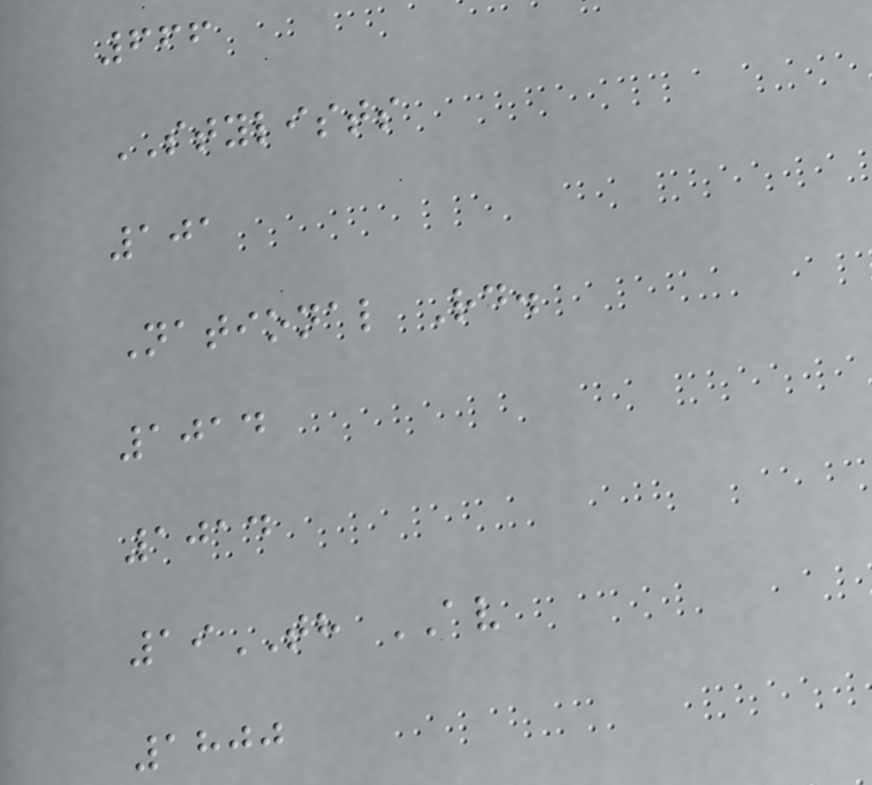666
STYLISTS
101
National Rd.
1014
1014
19TH AV
1800
